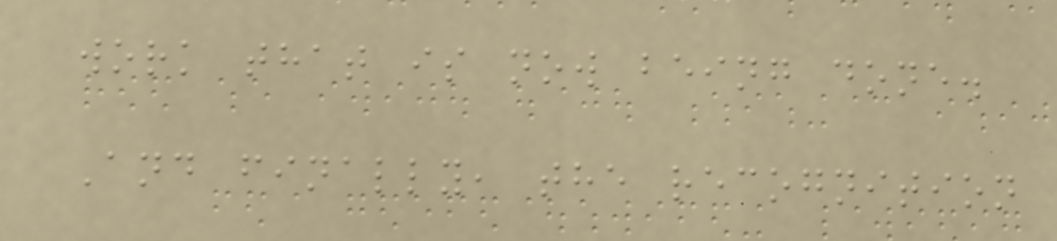work that is now being done.
And finally, the recognition
